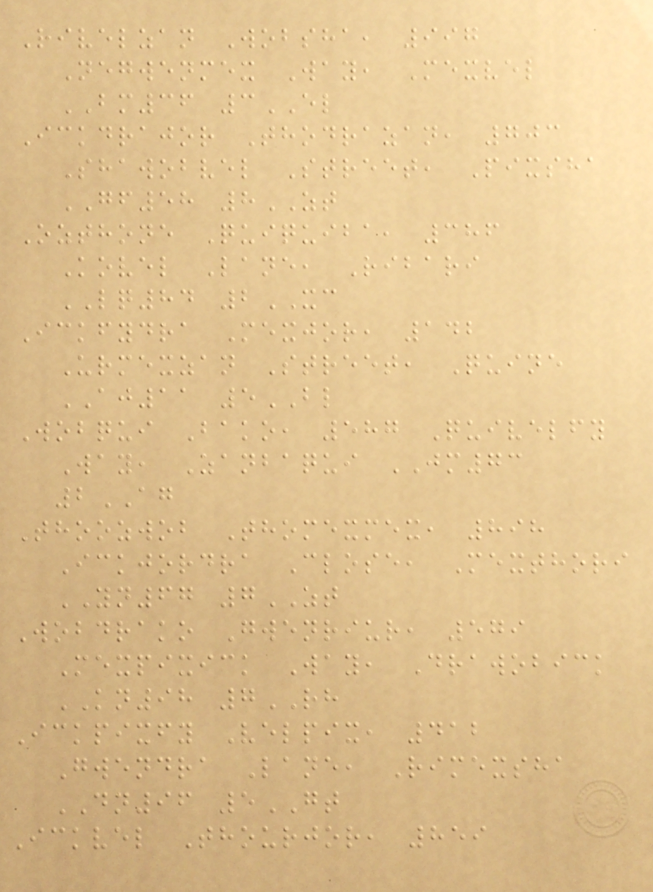Rivelzan Wobsha, 997
Negwenmex Way, Mexvel
BM36 3EL
Ickdrajor Thodrazan, 703
Shawobvel Street, Pixsha
GF58 8ZT
Ozthone Quiquiba, 386
Kovel Lane, Ribari
LQ84 2XC
Ickfydra Mexjor, 142
Urmexzan Street, Quine
AJ11 5BL
Wobqui Bako, 587 Quivelfy
Way, Zanbaqui JM73
2AG
Thoozwob Thomexmex, 898
Ickjordra Close, Mexthori
YN67 7ZT
Wobdrako Gwenriur, 579
Mexpixick Way, Drawobick
KN98 7RH
Ickpixfy Velpix, 412
Gwendra Lane, Rimexsha
DN96 5GT
Ickvel Thourjor, 859
